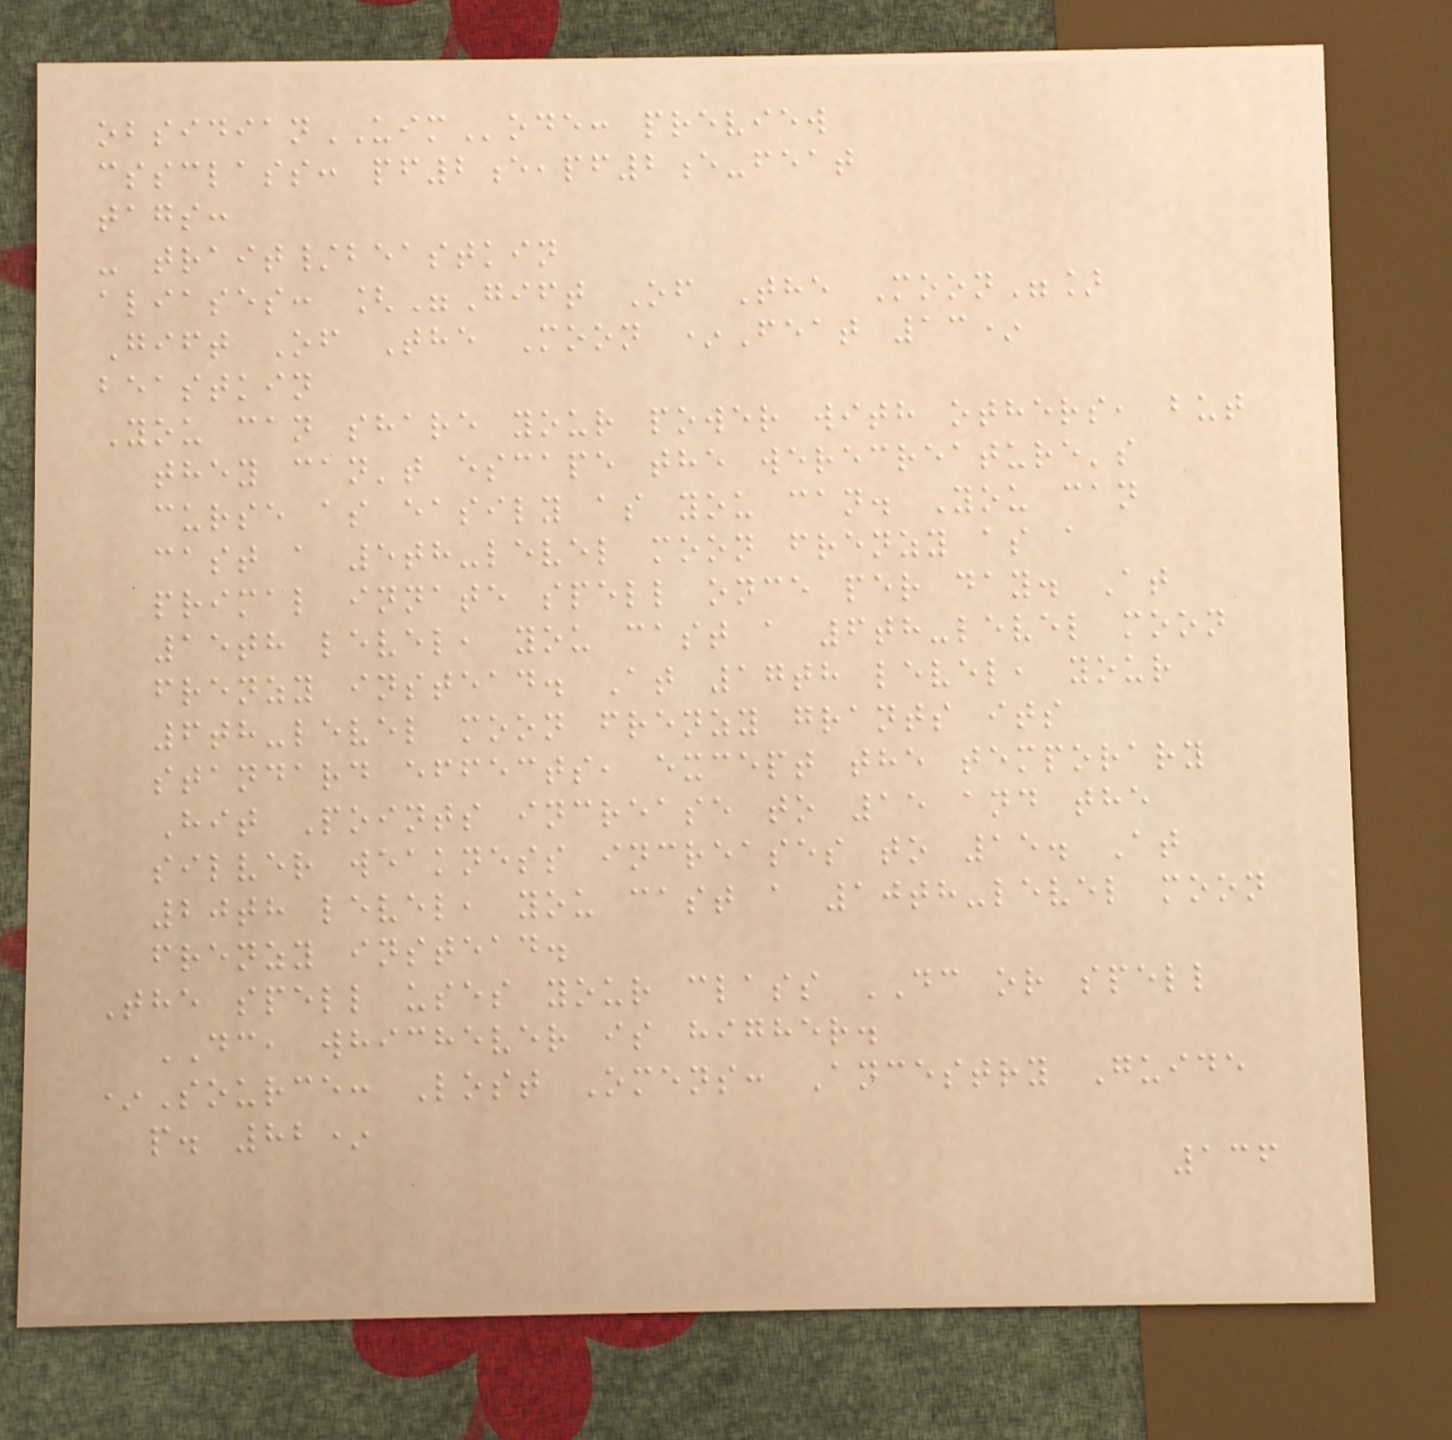obsidianUIMode: preview
cssclass: pf2e,pf2e-feat
tags:
- trait/beastkin
aliases: ["Gift Of The Moon"]
Gift Of The Moon *Feat 13*
beastkin
You can share your power with others, but
they can't escape the werecreature's
curse as easily as you can. You can
cast a 5th-level moon frenzy as a
primal innate spell once per day. At
15th level, you cast a 6th-level moon
frenzy instead. At 17th level, your
6th-level moon frenzy grants its
standard effects, except the temporary
Hit Points increase to 15 and the
silver weakness increases to 15. At
20th level, you cast a 10th-level moon
frenzy instead.
The spell uses your class DC or spell
DC, whichever is higher.
*Source: Lost Omens: Ancestry Guide
p. 82*
136
